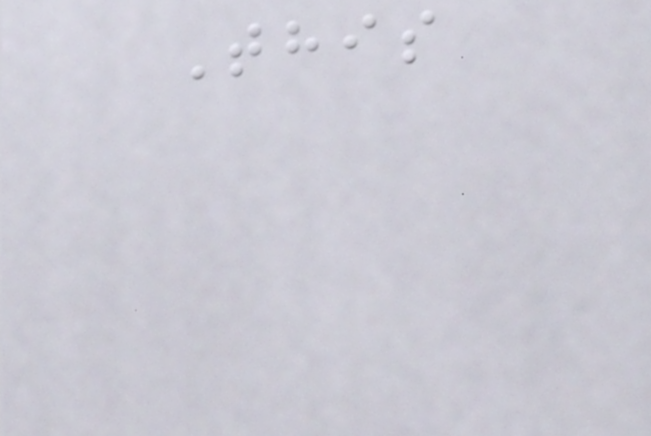This
